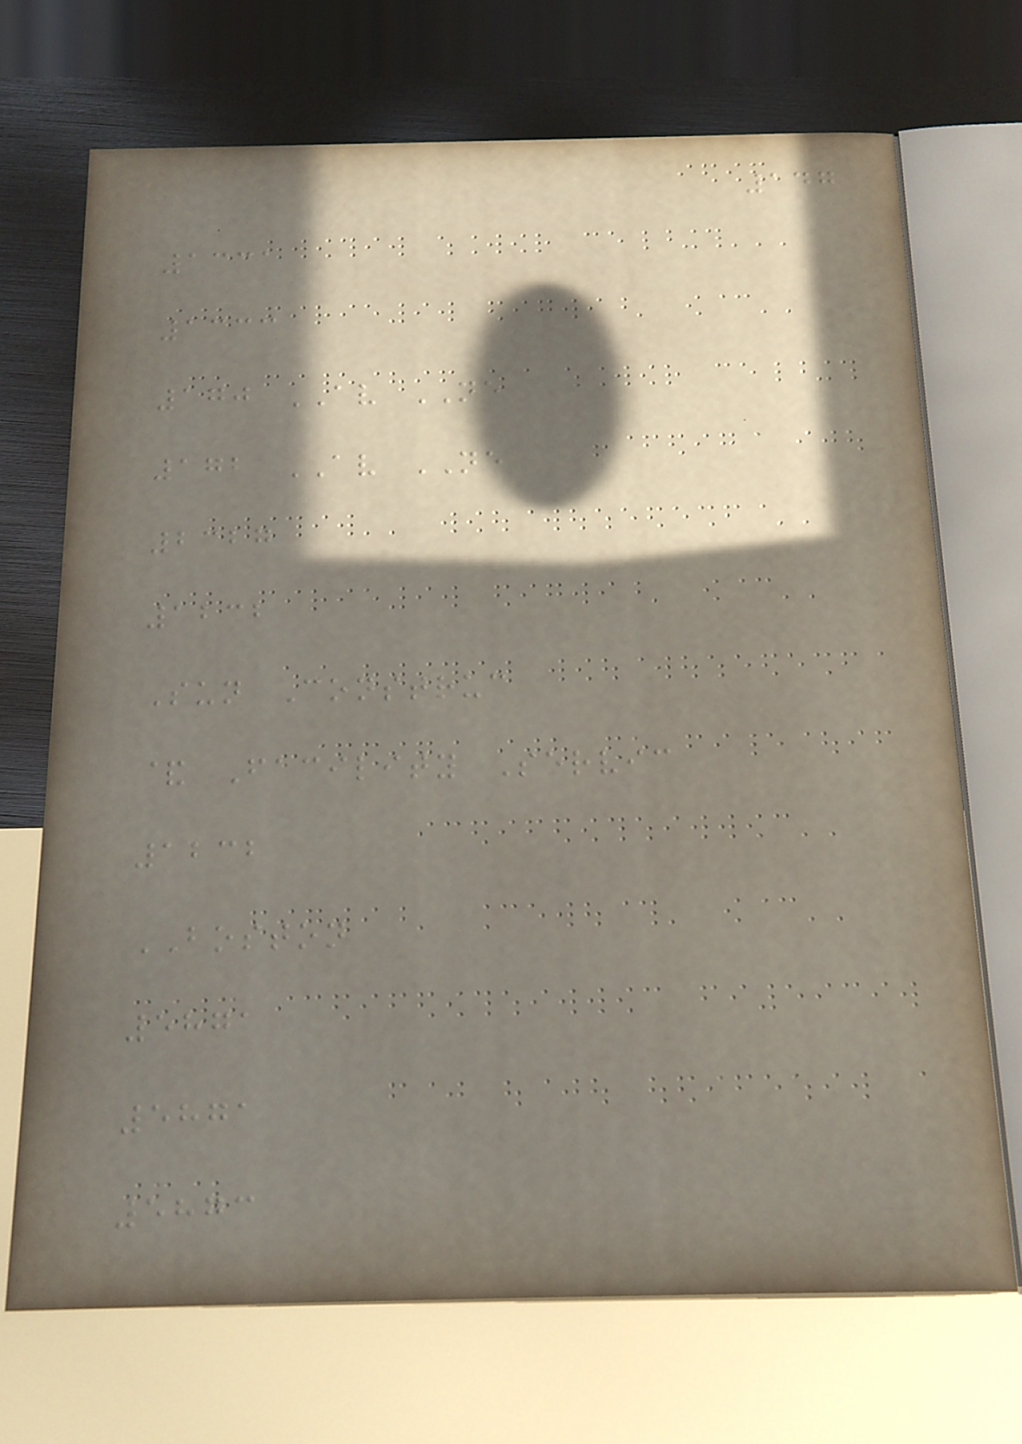147
1331
1333
170 AV NE
172 AV NE
2327
1232
Sun Construc
& Facility Servic
1232
BOSTON
5871
5871
5873
